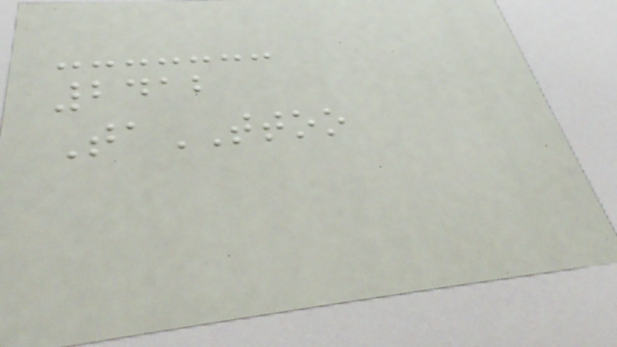2412
TaTTOO
